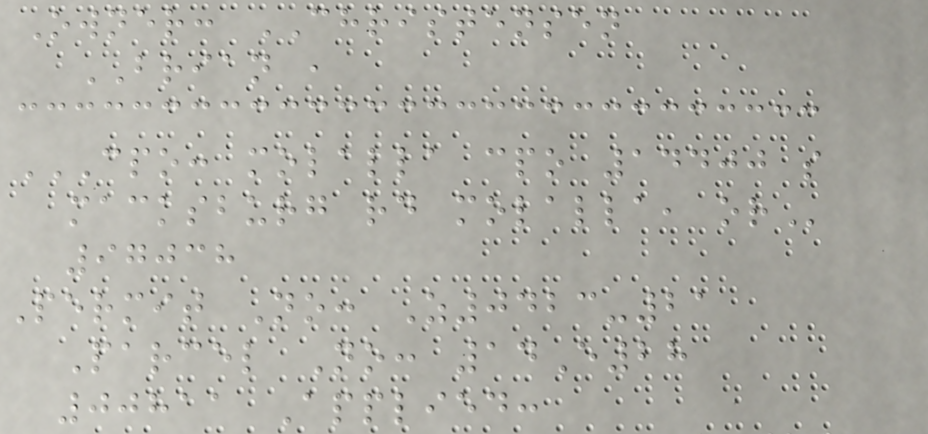Owner: CHRISTENSEN
BRIAN ,
CPO: MOLALLA CPO 14400 S
MACKSBURG RD MOLALLA, OR
97038
Permit No: Z0423-21
Parcel No: 14E28
00811 Applied:
